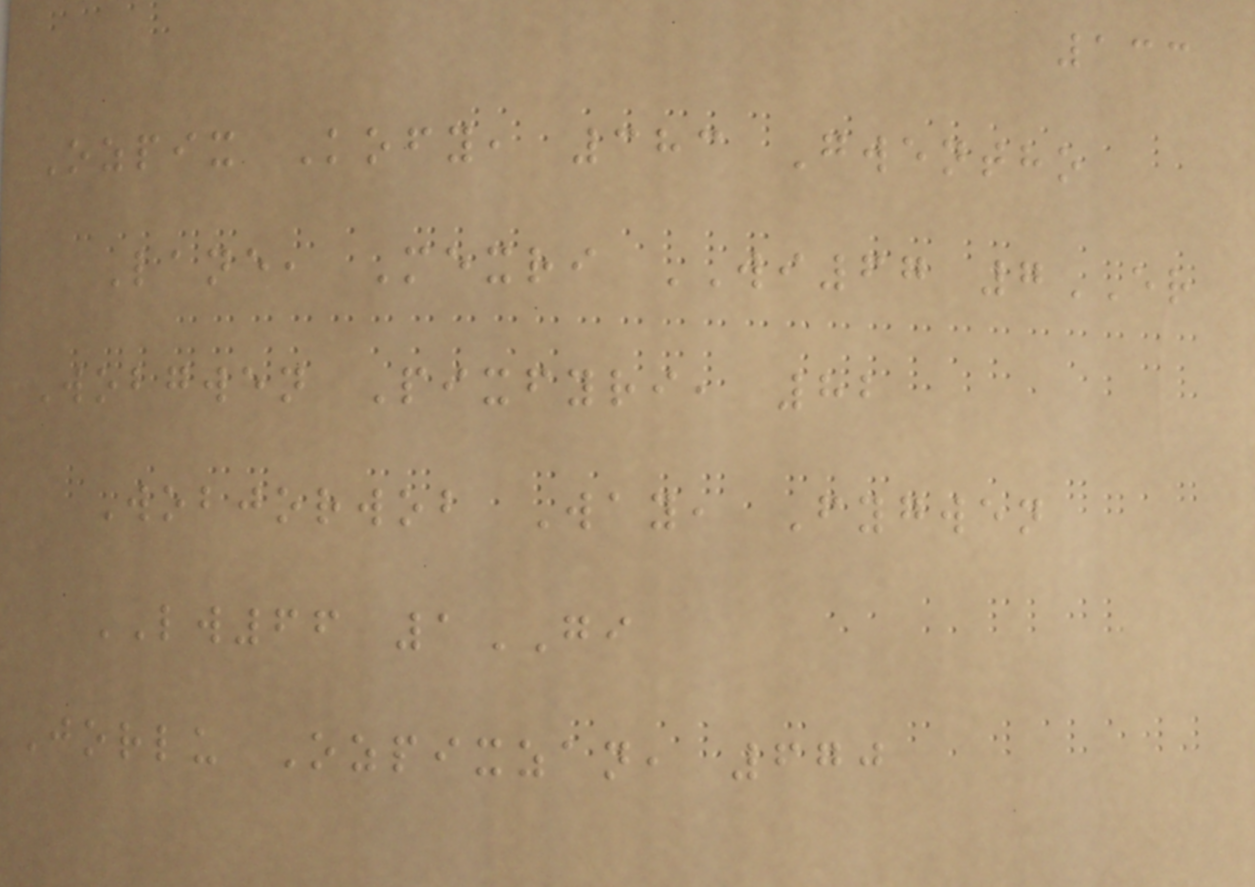133
Ozpix Kofy, 383 Gwentho
Lane, Mexri WI67 7ER
Wobgwen Pixfyri, 82
Wobjorwob Way, Fygwen
LW66 1GI
Jorlu Ozpixzan, 670
